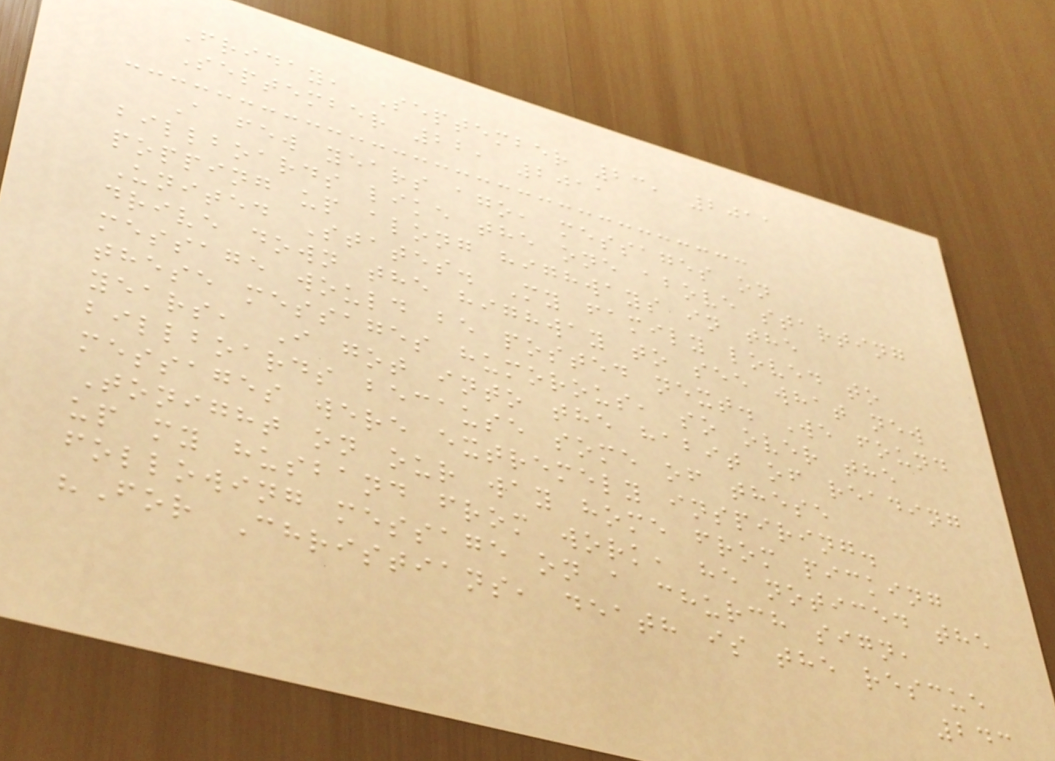Friday, September 23, 2011
September 22, 2011
A few years ago, messages on
billboards like the one above starting
popping up along highways in the
United States. My family loved to
drive down the highway to see what new
message would be posted next. We found
these messages humorous, so over the
years, I got into the habit of reading
billboards because some of these
messages were extremely inspiring.
Tonight on our way home from picking
up my husband from work, he noticed the
following message on a church sign,
"For Christians, death is the rescue
243
